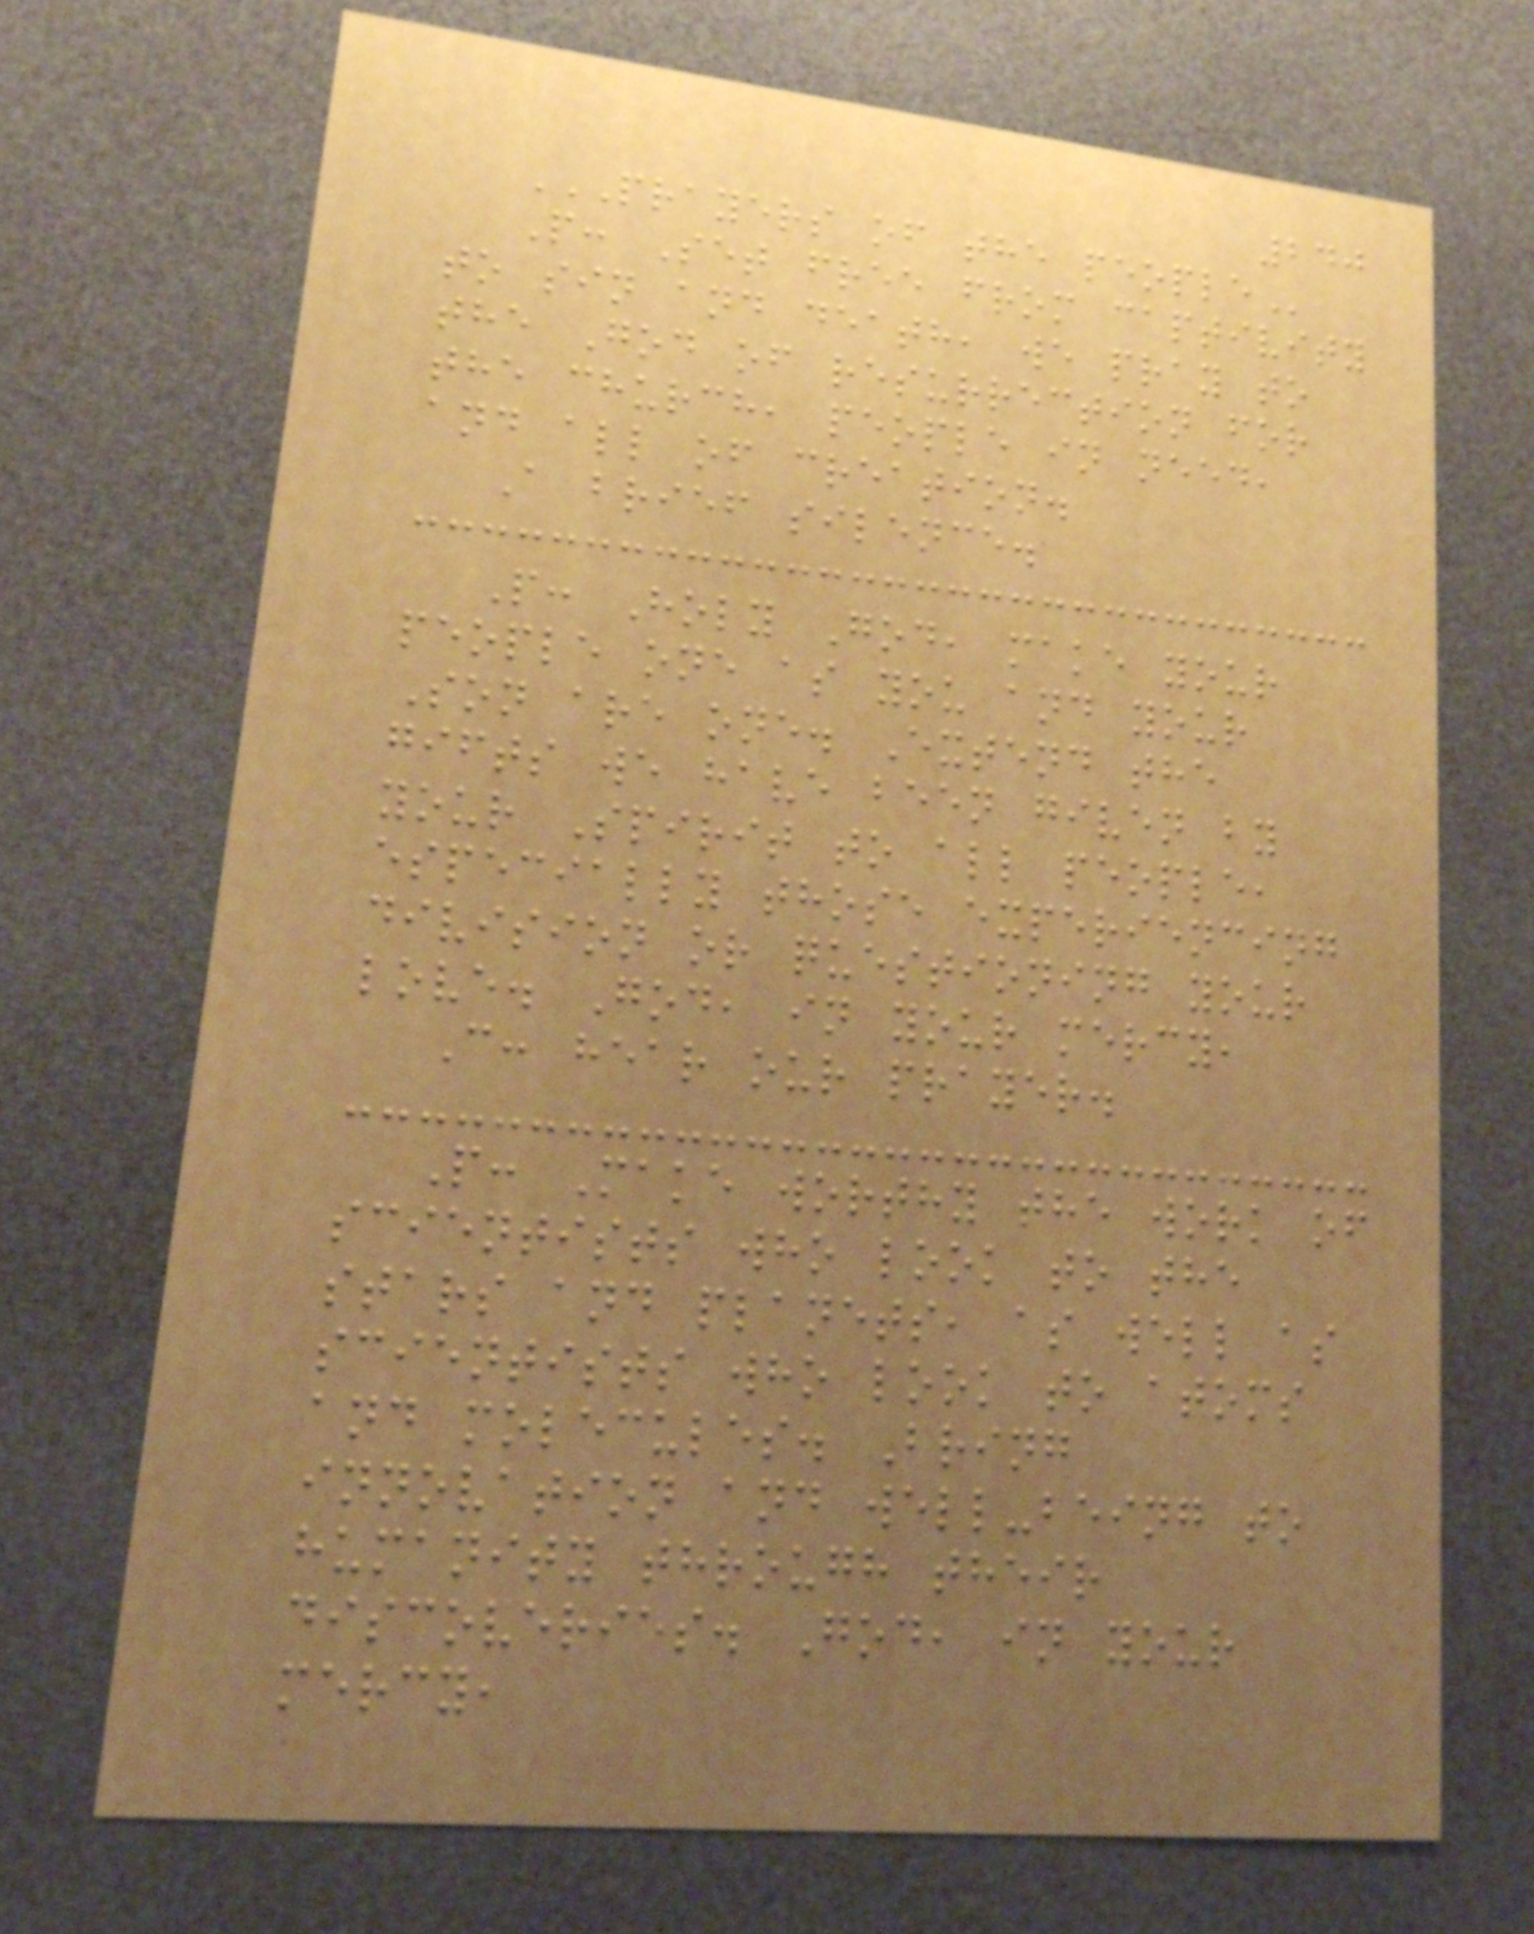240
PRAYERS OF THE PEOPLE
P: Set free from captivity
to sin and death, we pray to
the God of resurrection for
the church, people in need,
and all of creation.
A brief silence.
P: Holy God, make your
people one as you and your
Son are one. Extend the
gifts we have been given by
your Spirit to all people,
especially those experiencing
division or questioning your
love. God, in your mercy,
C: hear our prayer.
P: Make worthy the work of
scientists who look to the
stars and planets, as well as
scientists who look to atoms
and molecules. Bring
innovation and well-being to
humanity through their
discoveries. God, in your
mercy,
